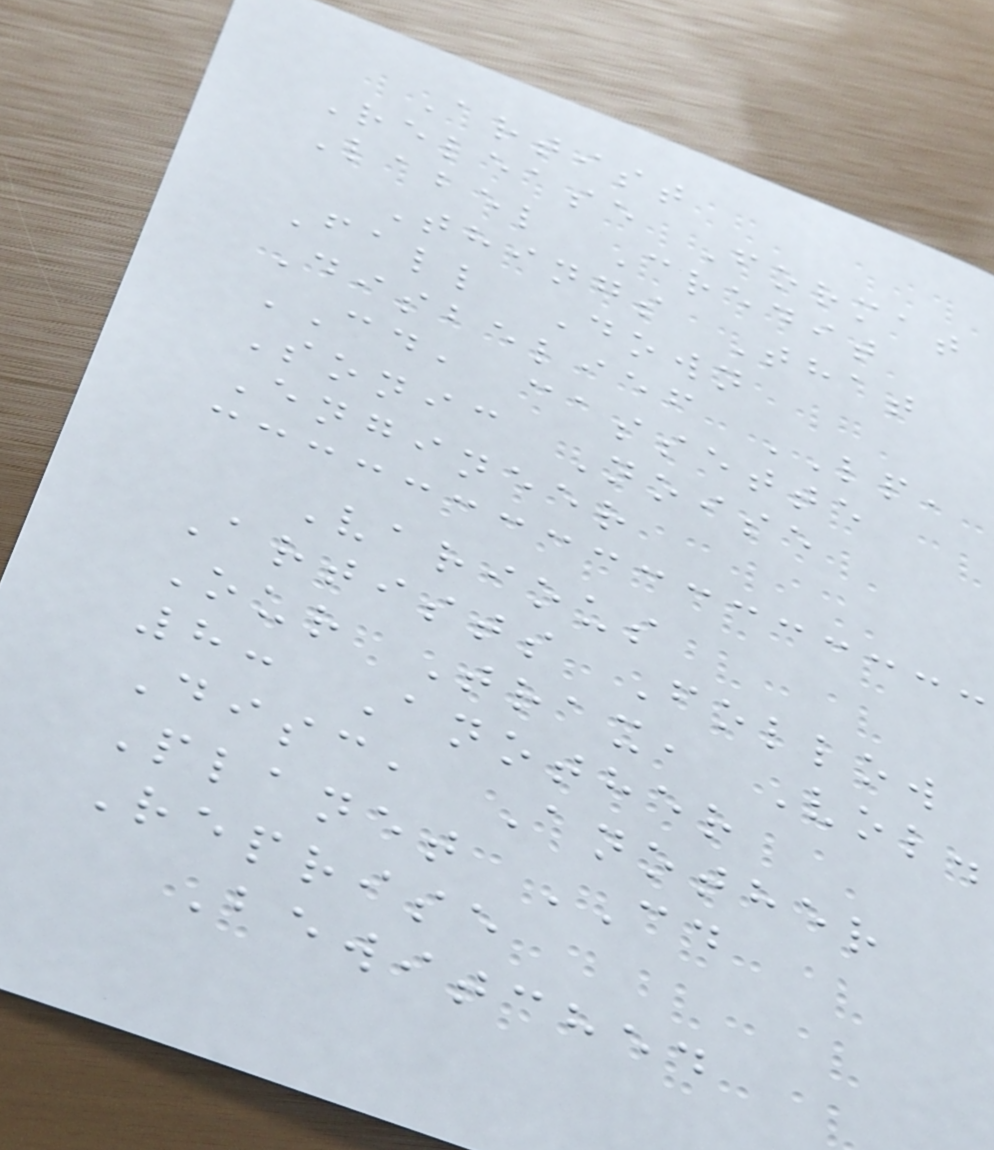Artist
Release Format
Label Credit
Things That
Fall Down
Disbelief LP,
CD, cassette
Sonic Noise
Engineer
Various
Artists Follow
Our Trax, Vol.
8: Another
Disc, Another
Planet CD
Reprise
Bewitched
